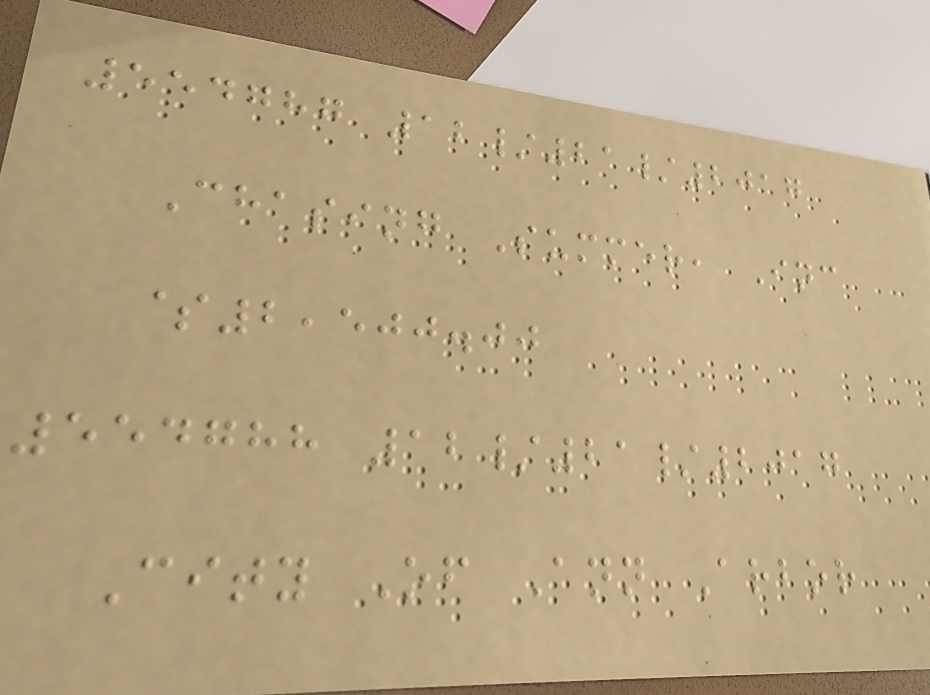554787 12/21/2017
Chasing Summer, Inc
$2,500.00
554788 12/21/2017
City Of Ann Arbor
